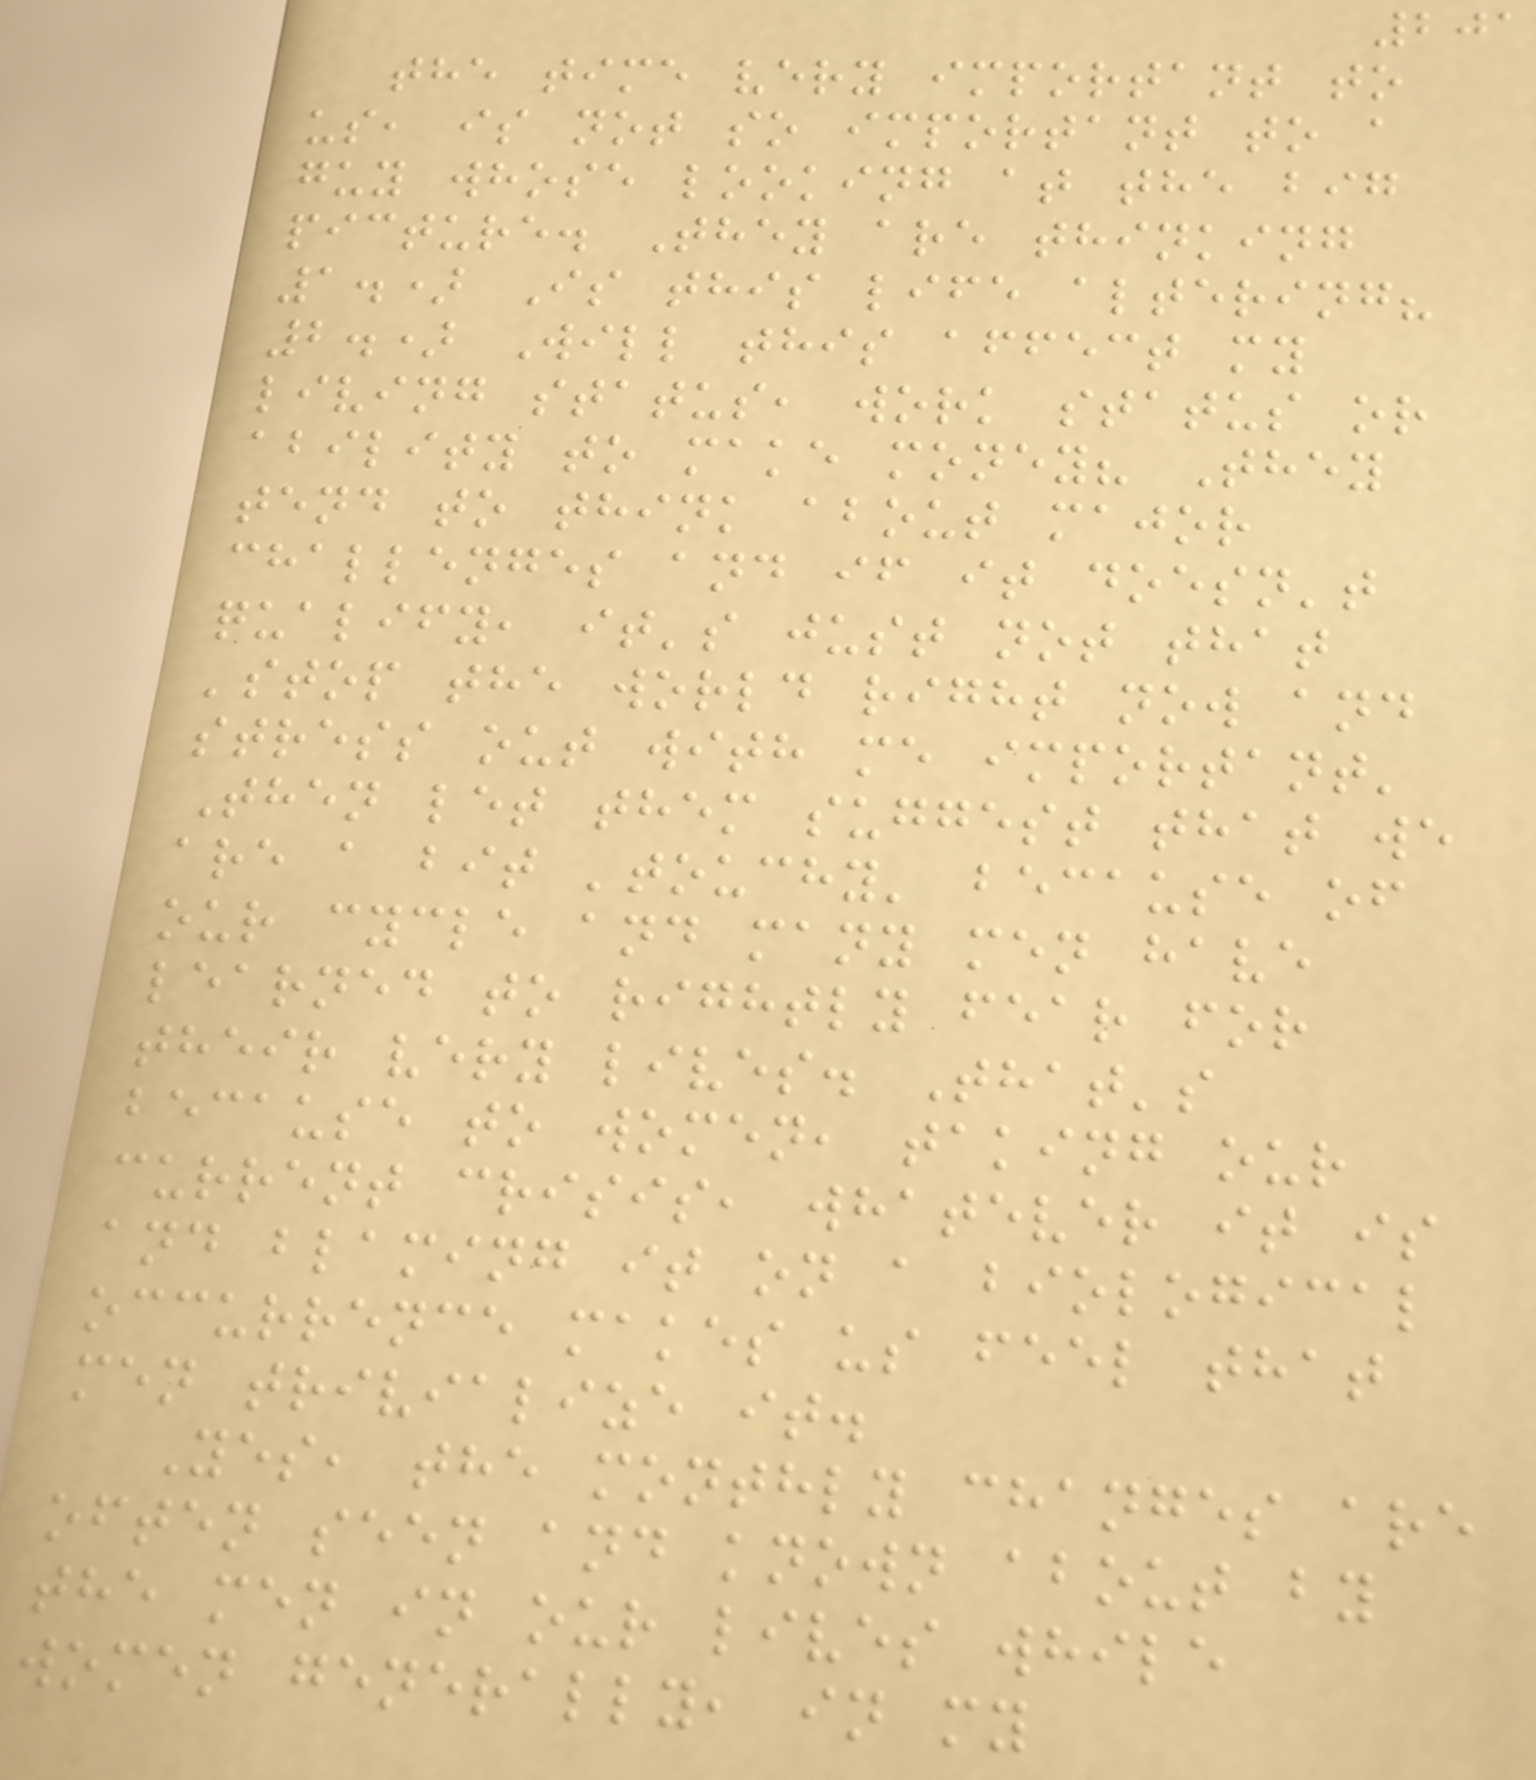201
the time very important to
us, is not so important to a
guy whose looking at the big
picture. They are thinking
1.) Is this life altering?
2.) Will this affect my
living status, work status or
ability to make money? They
tend to think about major
challenges and if it doesn't
qualify, it's just not that
'stop the world right now and
stress out with me important'
Then let them suggest that we
are a bit 'touchy' because of
our cycle and many men have
learned to rightly fear for
their very lives. That's
because to women, taking our
current crisis, whatever it is
and blaming it on a biological
occurrence makes us feel that
men trivialize it.
Yes, the monthly changes are
often seen and known about by
the men in our lives while
women generally, in my
